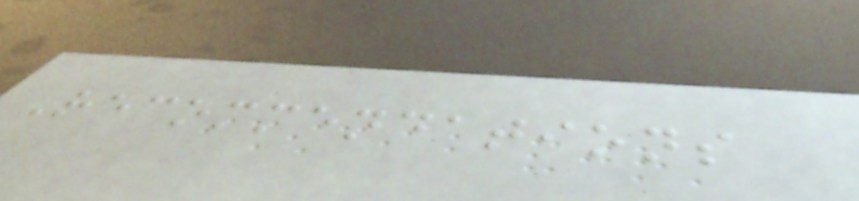Recommendations
